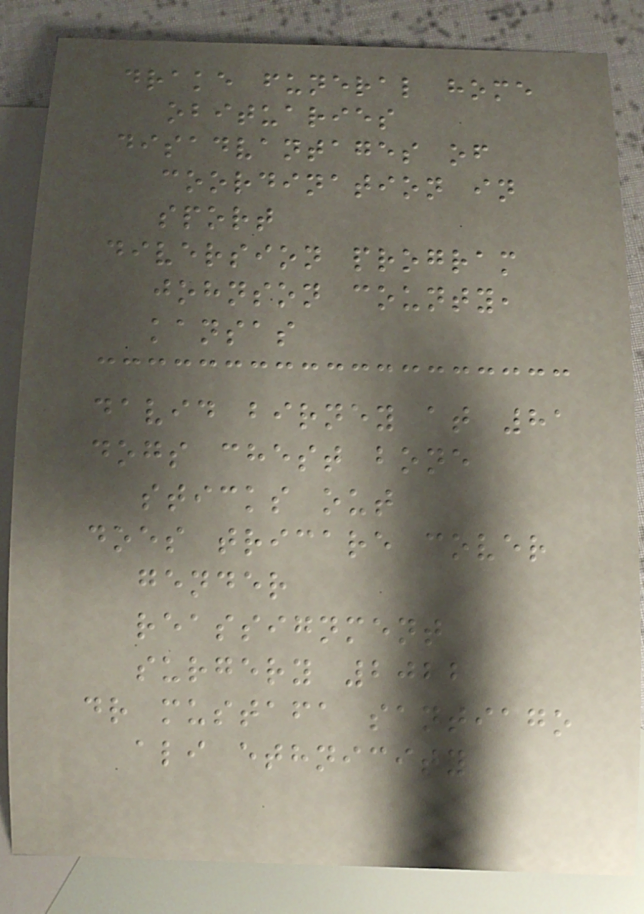drake funeral home
obituaries
disadvantages of
coordination in
sport
diversion program
johnson county,
kansas
david birney at 81
dogs chest bone
sticks out
does tricare cover
gender
reassignment
surgery 2022
dr mustafa santiago
ali ethnicity
